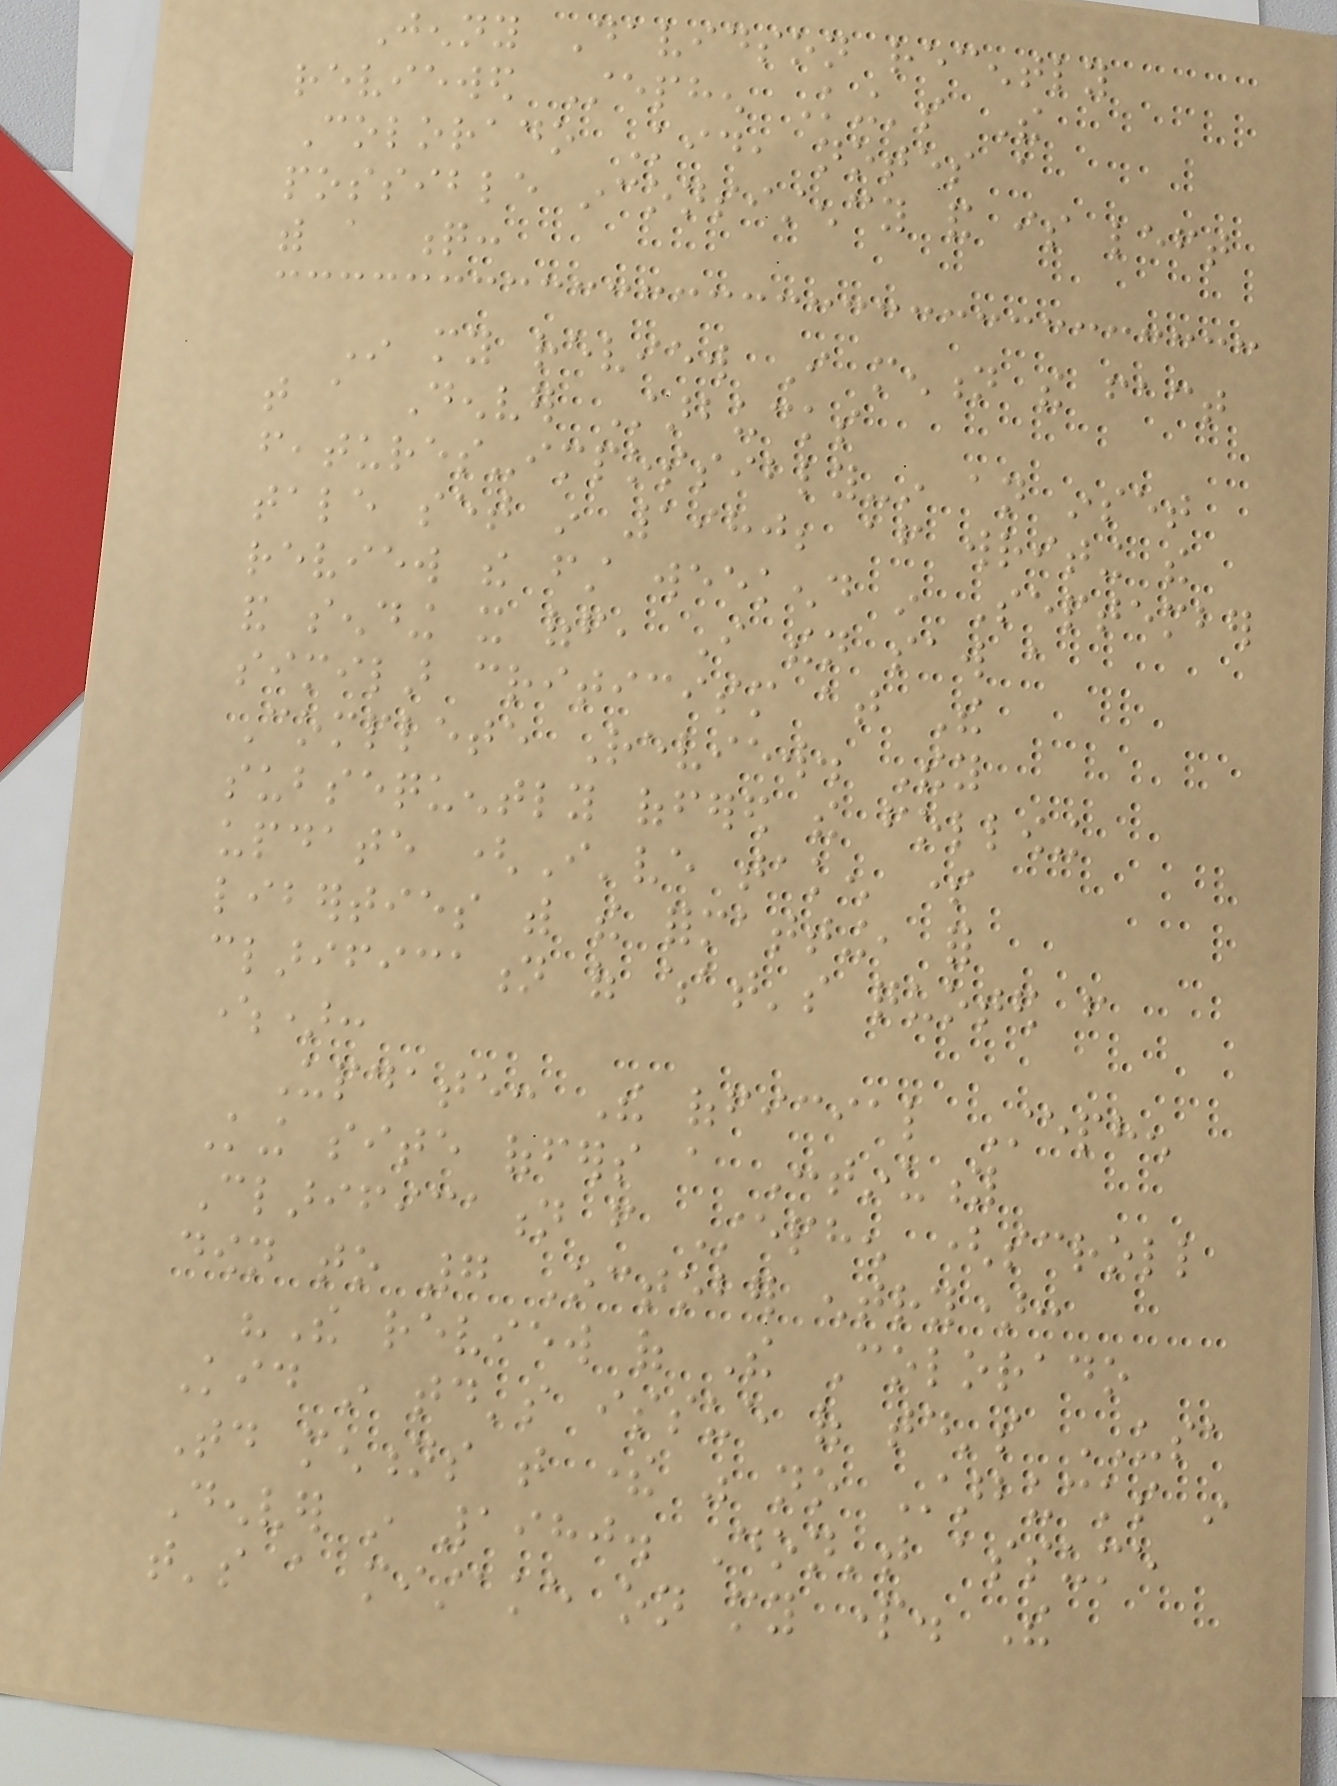Jenny Davidson recently
reviewed Stephen King's The
Colorado Kid, notes a
possible inconsistency and is left
with a q:
In my review I mention the fact
that a Denver Starbucks
features-impossibly-in an inset
tale set in 1980; after writing the
review the first weekend in September
and sending it off, I then saw a
similar criticism at The
Complete Review. They
subsequently offered the following
update (I've taken some
liberties with the formatting, for
clarification of what's quoted from
where):
Update: The official Stephen
King site offers a Continuity
Clarification from Stephen (scroll
down to 7 October entry):
"The review of The Colorado
Kid in today's issue of today's USA
Today mentions that there was no Starbucks in
Denver in 1980. Don't assume
that's a mistake on my part. The
